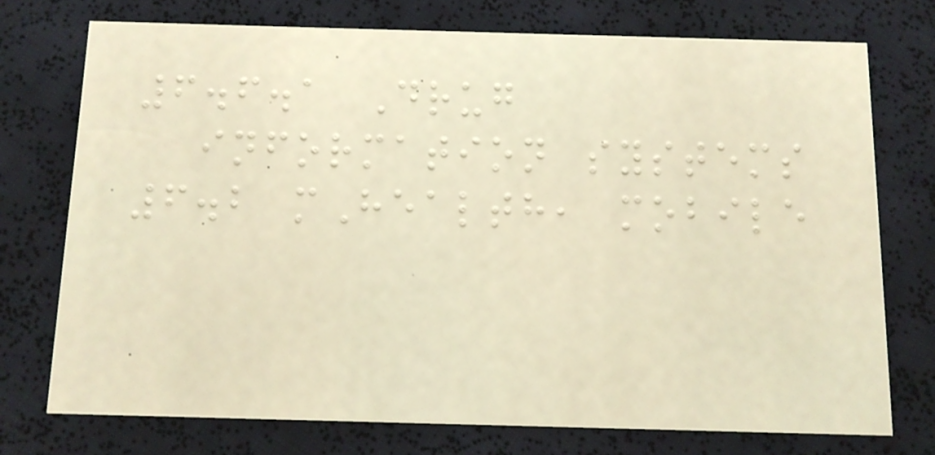6.6.1 Drug
information systems
6.2 mHealth, mobile
